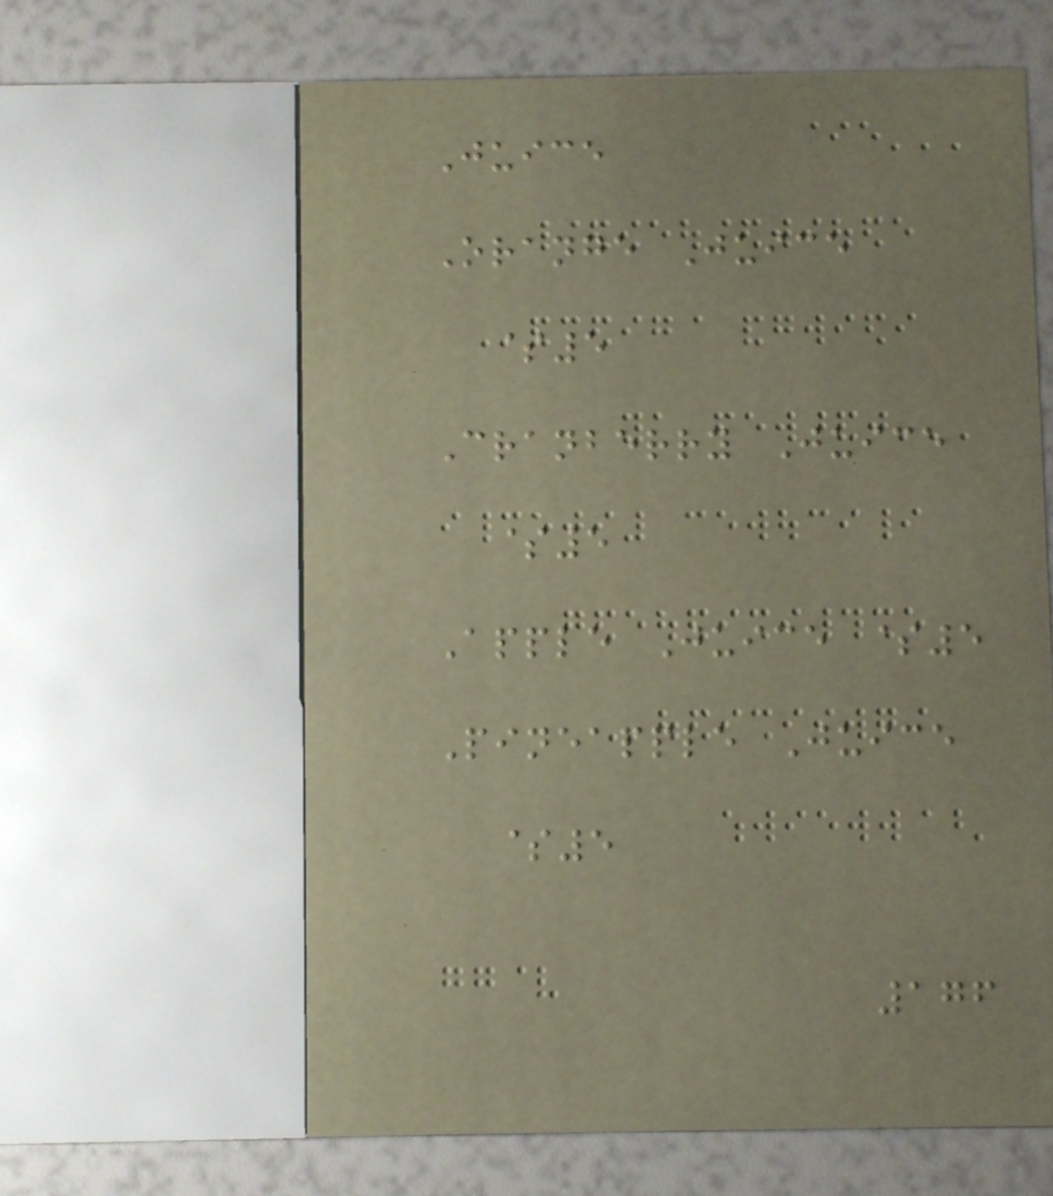Juice
Orange Juice
$5
Cranberry Juice
$5
Apple Juice $5
Pineapple Juice
$5
176
